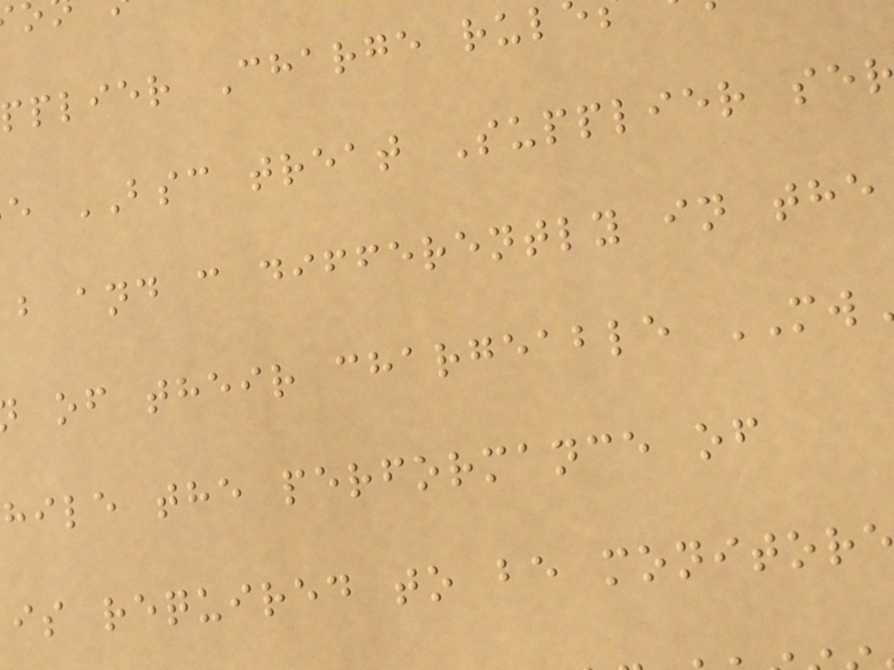pplier Charge rul
e BSC treat Supplier se
b and c differently in the
of their chargeable MW
hile the performance of
is required to be monitor
